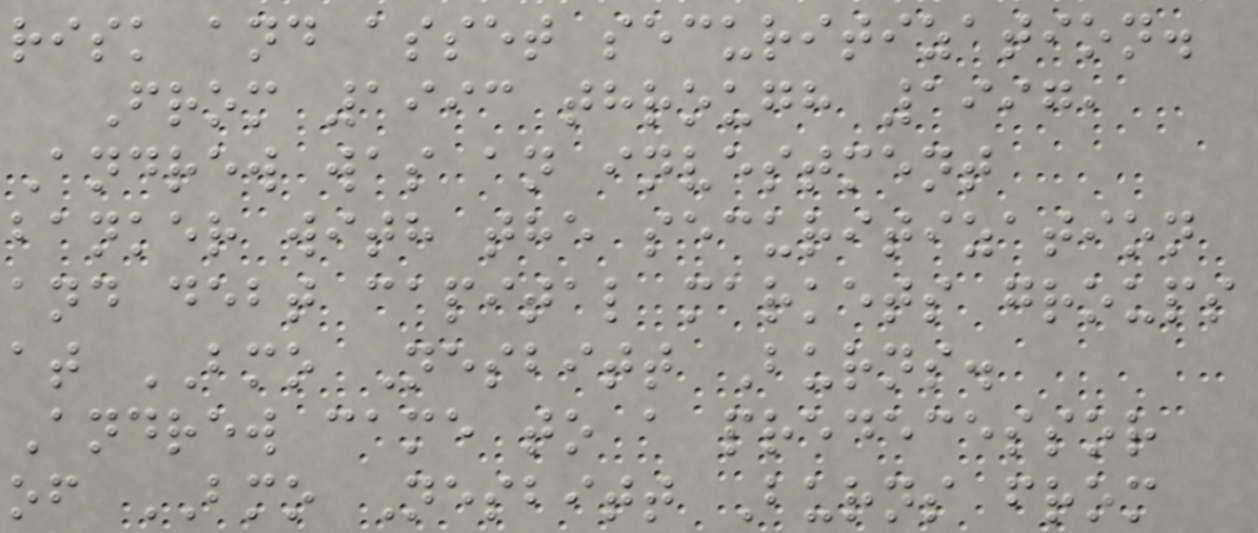risk and asset securitization.
From 1993 through 1997,
Andrew was an investment
banker with the securitization
and debt capital markets groups
at BMO Nesbitt Burns.
Andrew came to a predecessor
of BMO Nesbitt Burns from
